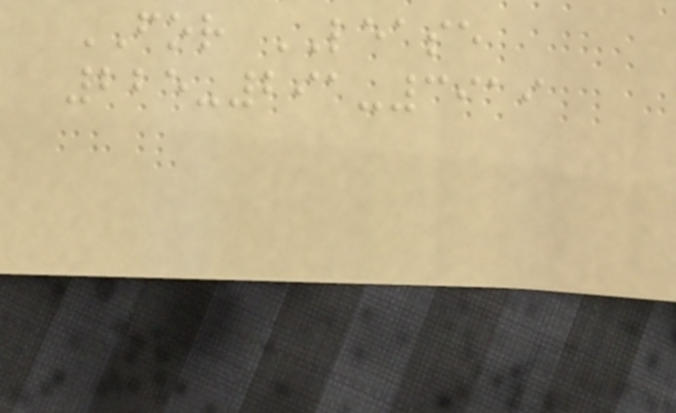FOR LEASE
225-291-3919
